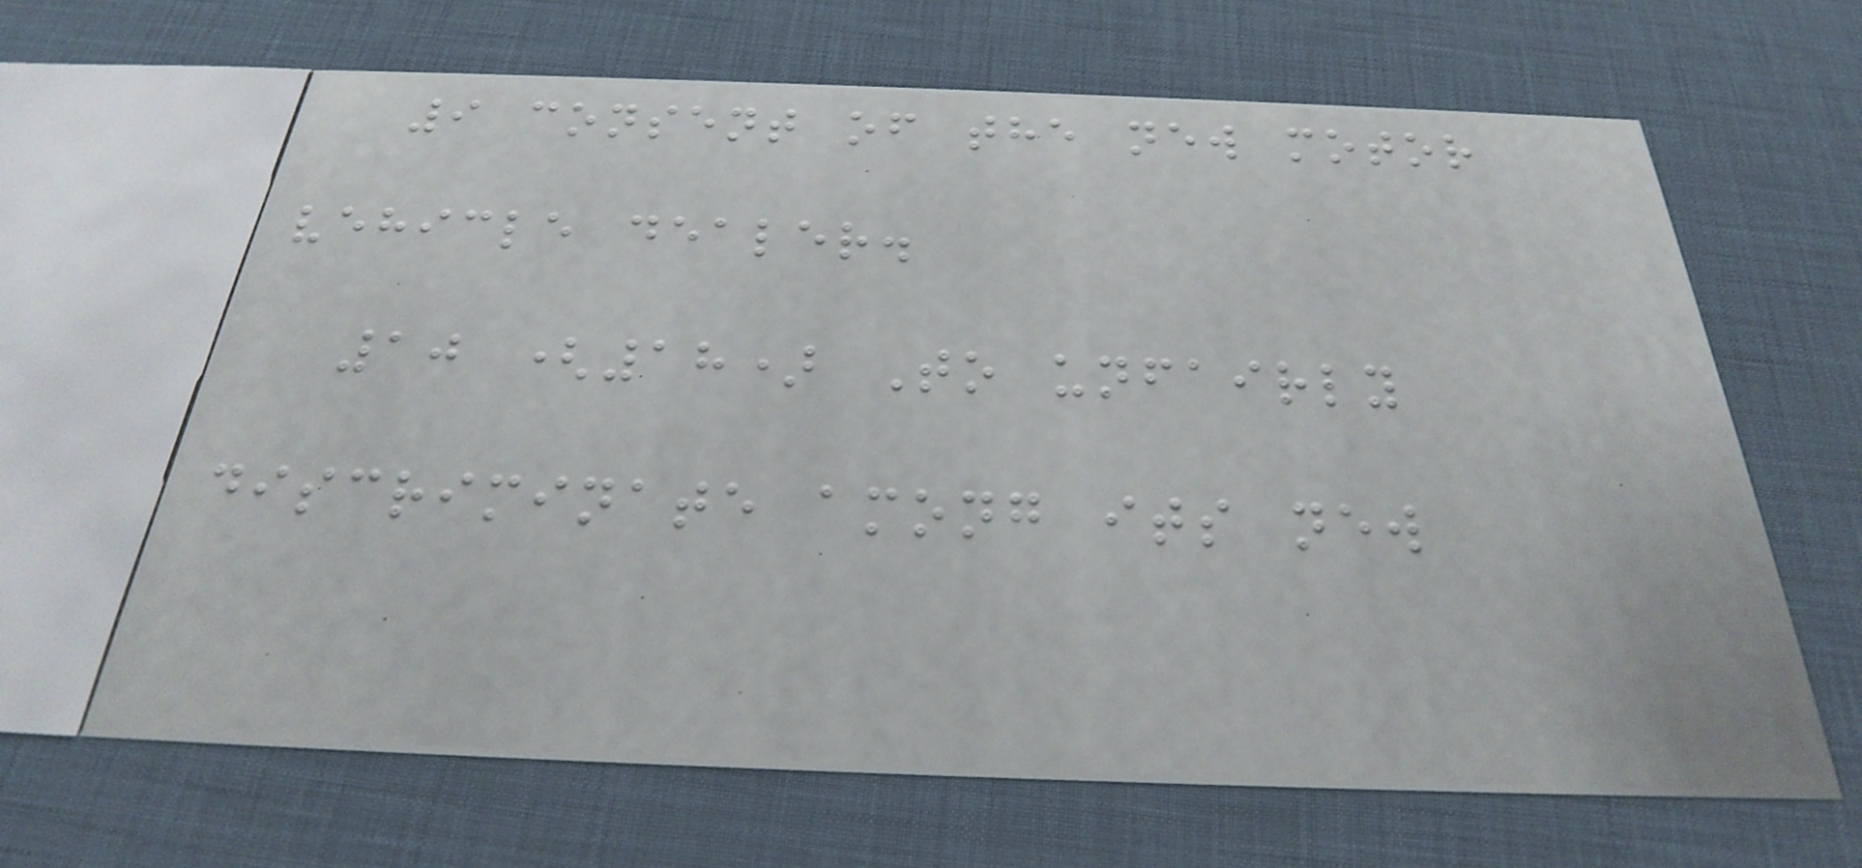9 consent of the new motor
vehicle dealer.
10 (18) To unfairly
discriminate among its new
